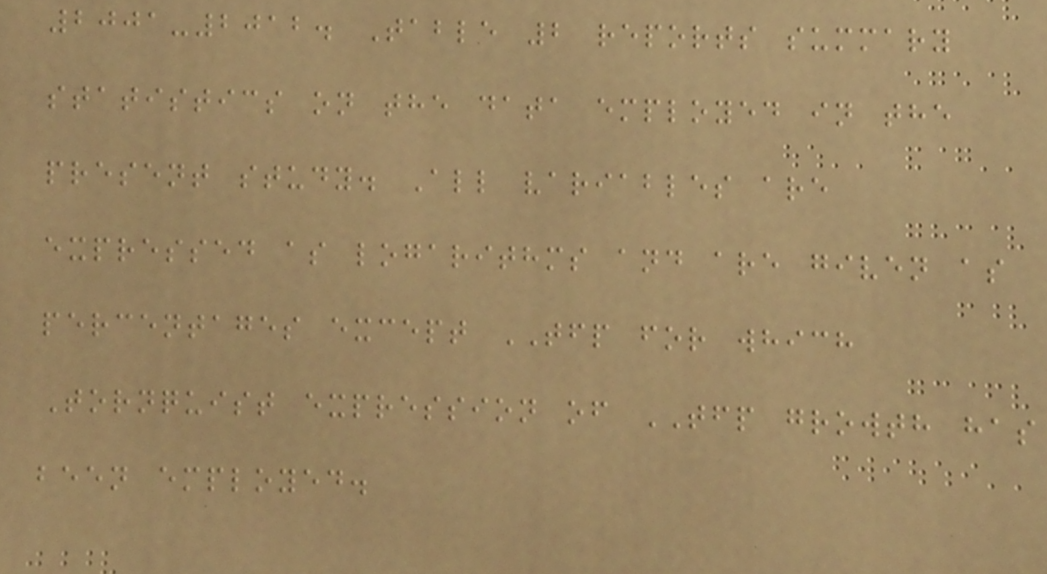2001-2012. Table 2 reports summary
statistics on the data employed in the
present study. All variables are
expressed as logarithms and are given as
percentages except TFP for which
Tornquist expression of TFP growth has
been employed.
